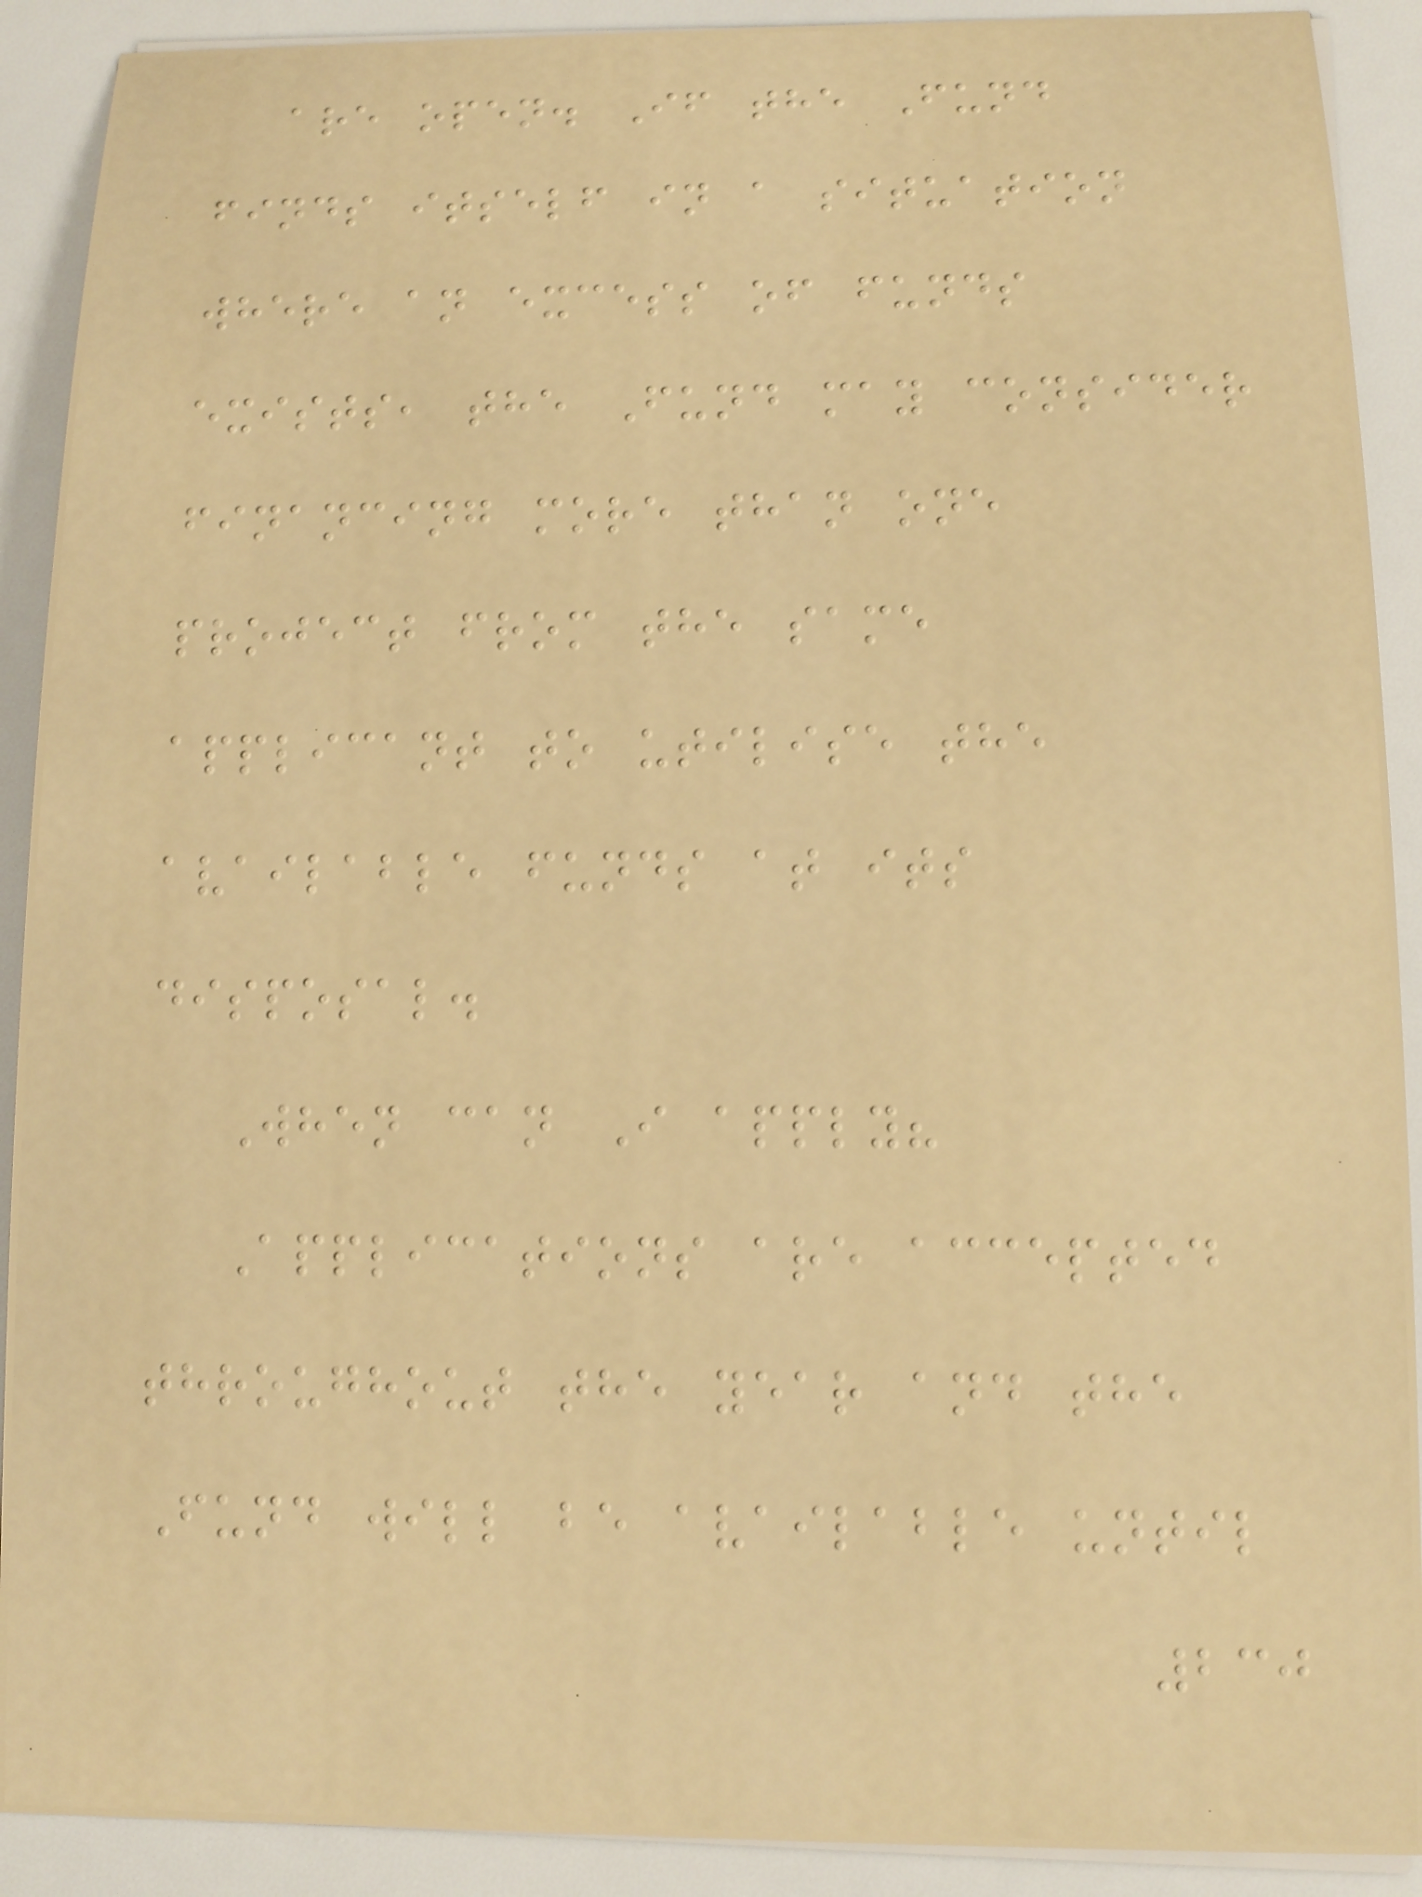are open. If the Fund
finds itself in a situation
where an excess of funds
exists, the Fund may consider
financing more than one
project from the same
applicant to utilise the
available funds at its
disposal.
When can I apply?
Applications are accepted
throughout the year and the
Fund will be available until
230
